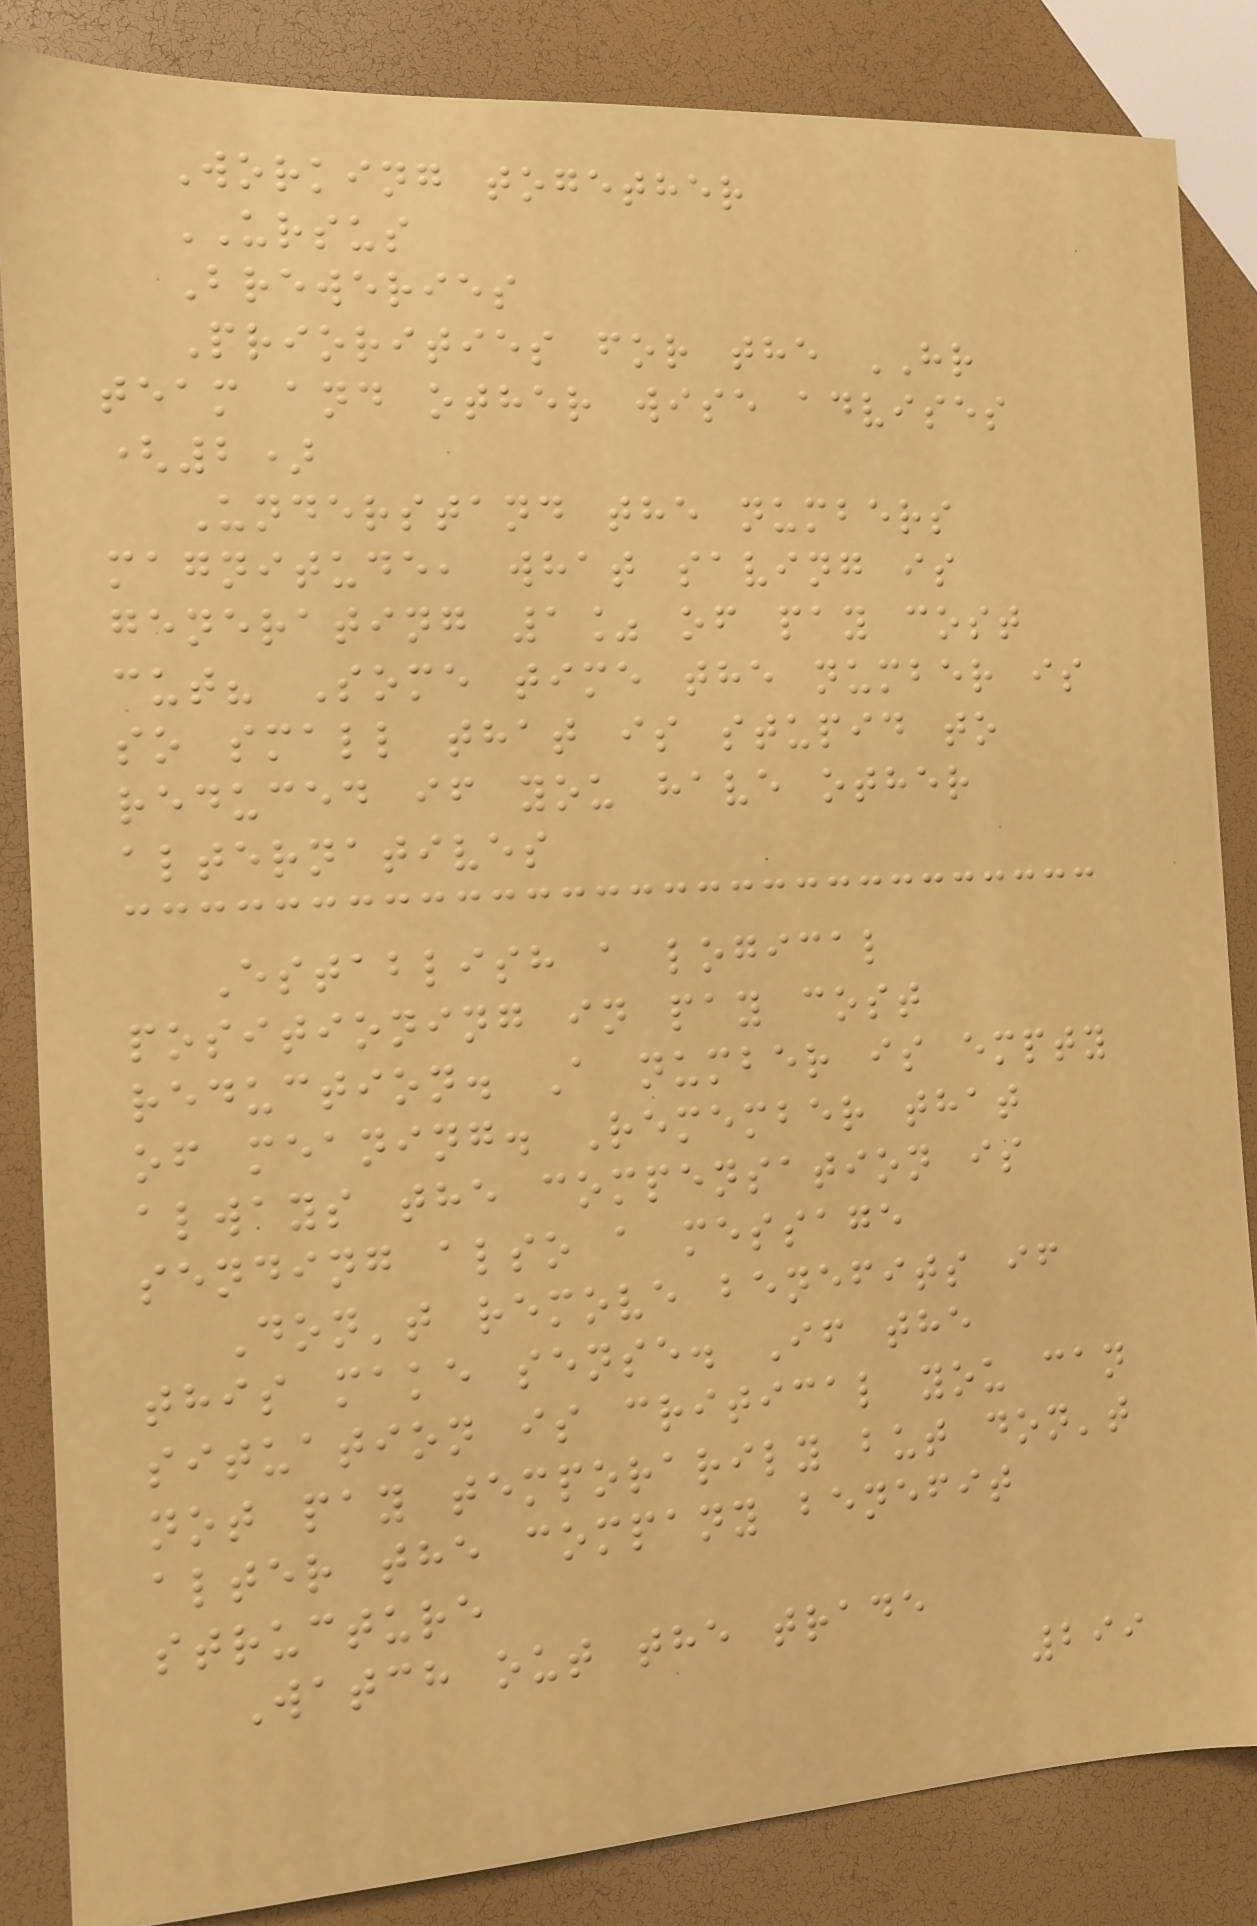Working together
URSUS
Breweries
Priorities for the HR
team and other wise advises
(2)
Understand the numbers
magnitude, what saving is
generating 1% of pay cost
cut? Some time the number is
so small that is stupid to
reduced if you have other
alternatives
Establish a logical
positioning in pay cost
reduction. A number is empty
of meaning. Remember that
always the compensation is
sending also a message
Don't remove benefits if
this make sense. If the
situation is critical you can
not pay temporarily but don't
alter the company benefit
structure
Watch out the trade
299
